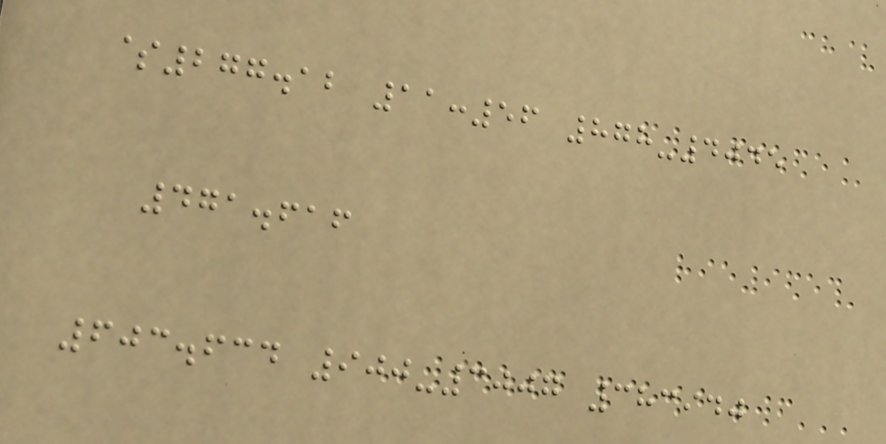$277.12 11:56 878-4045
471.616
603.634 900-3007 383940
